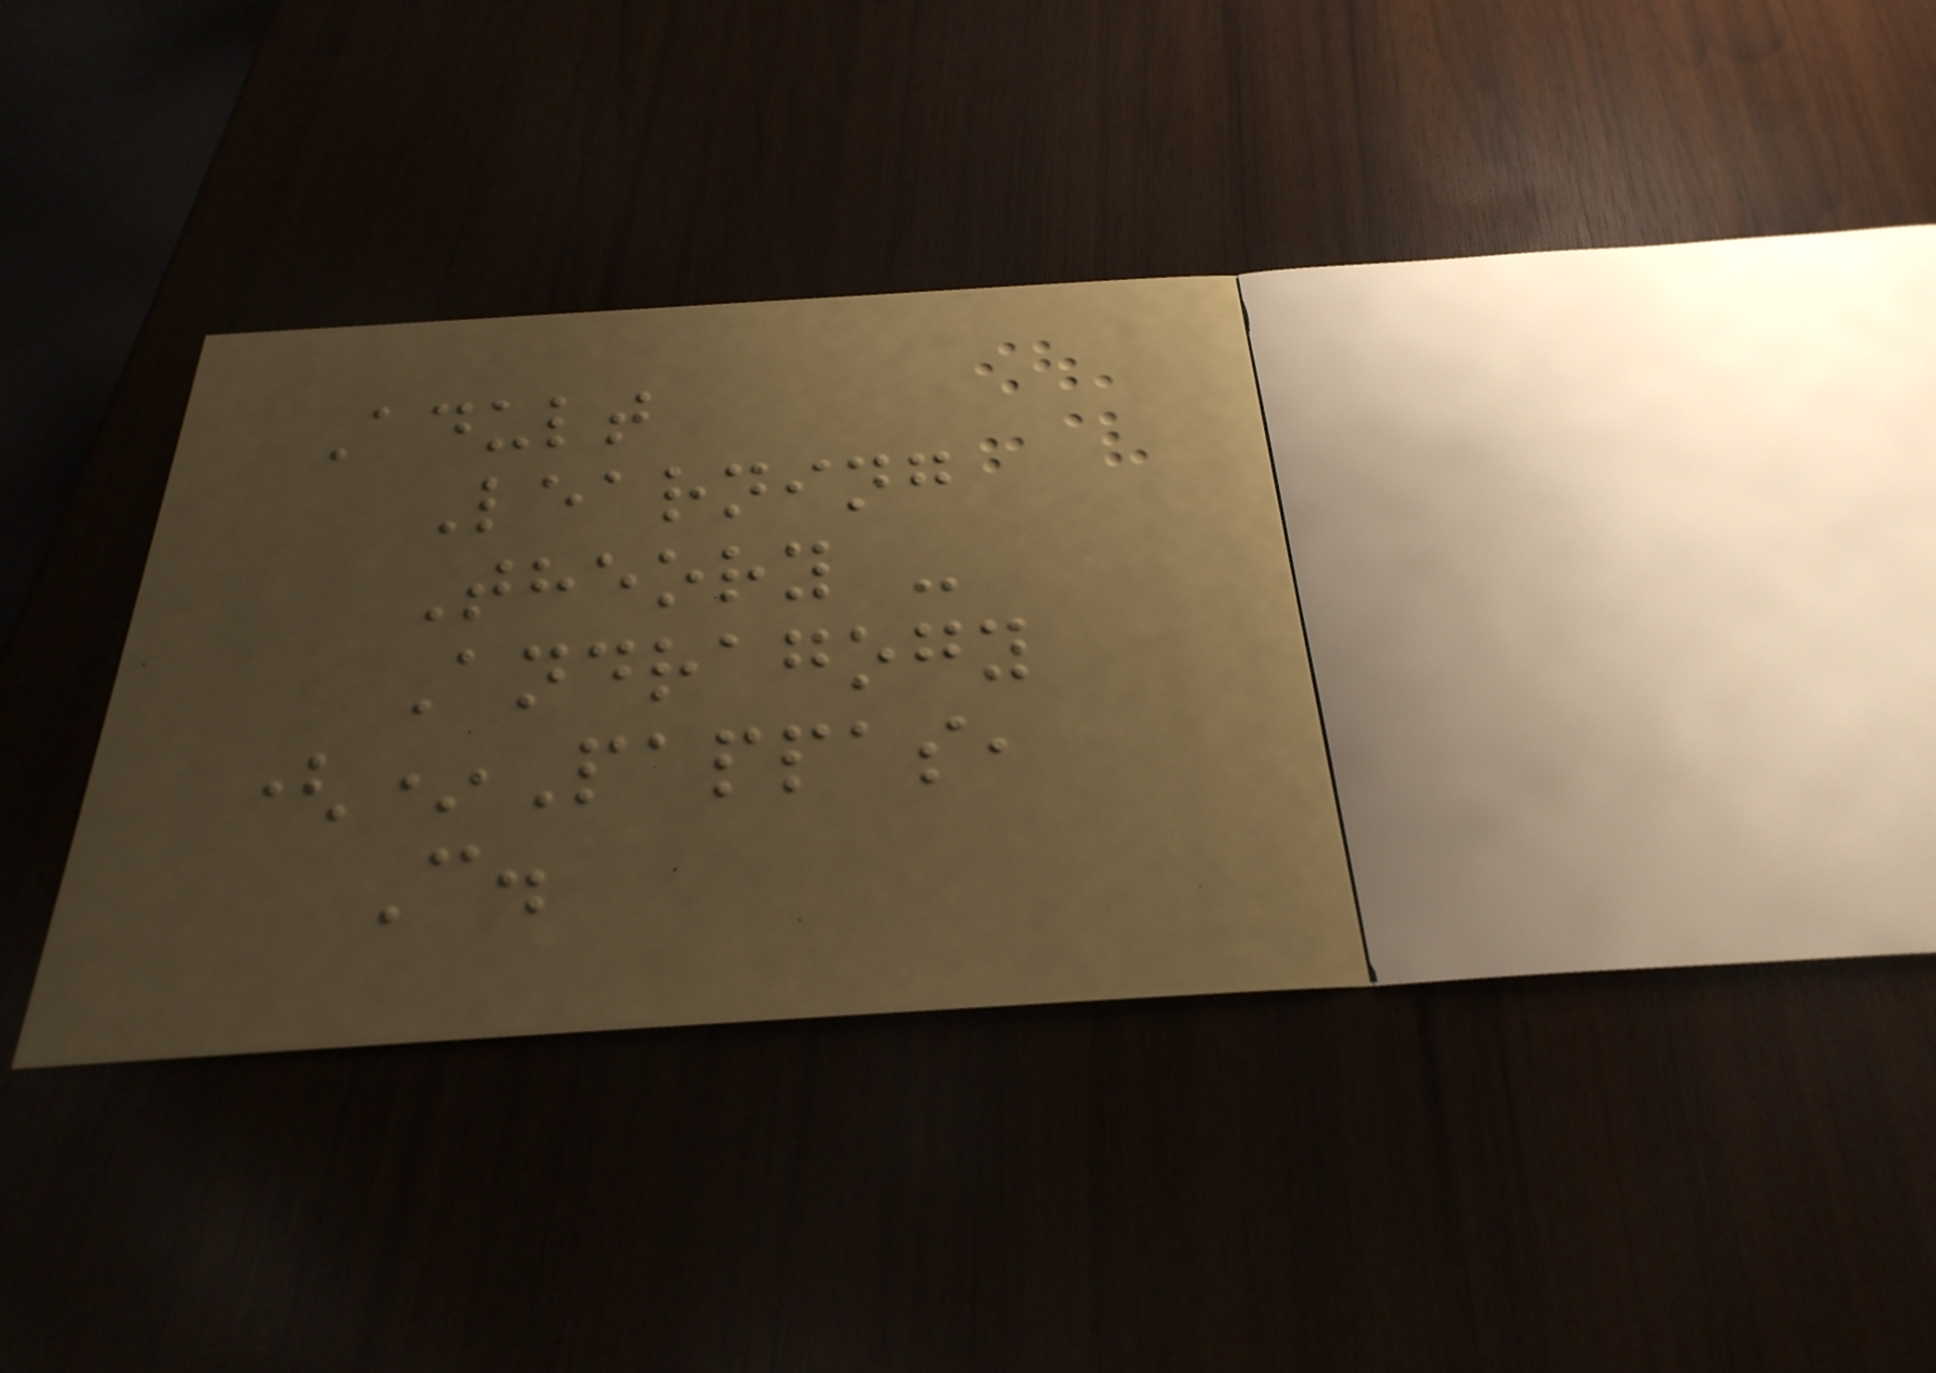Adult
Learning
Theory -
Andragogy
(*Pappas,
C.
